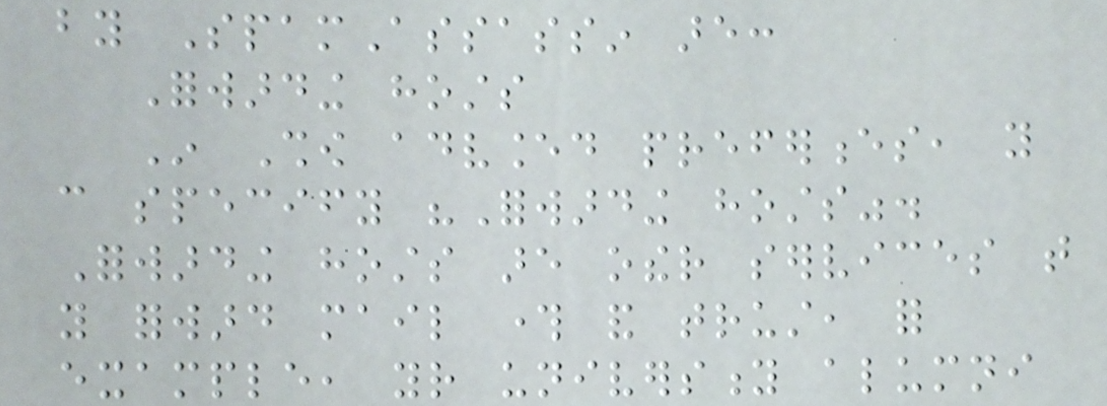by SpamAssassin are:
Forwarding hosts
In Show advanced preferences, you
can specify "Forwarding hosts".
Forwarding hosts are other services that
you forward mail through and trust, for
example, your university alumni
